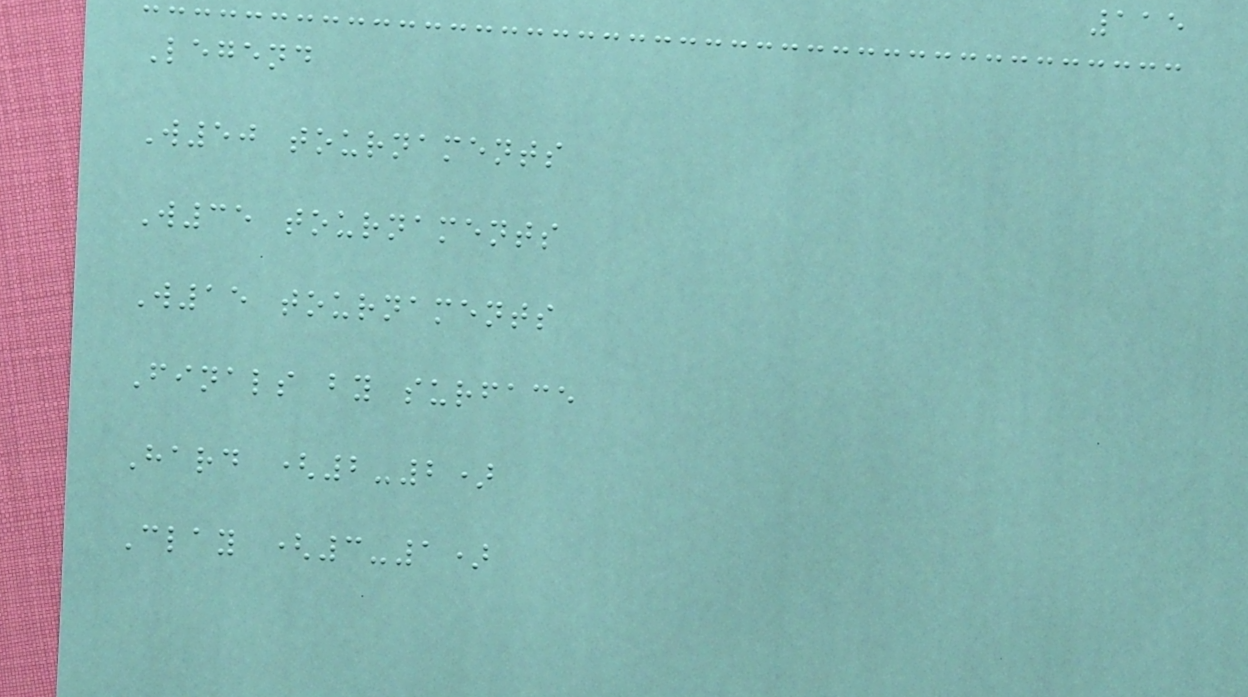115
Legend
W50 tournaments
W35 tournaments
W15 tournaments
Finals by surface
Hard (2-2)
Clay (3-1)
